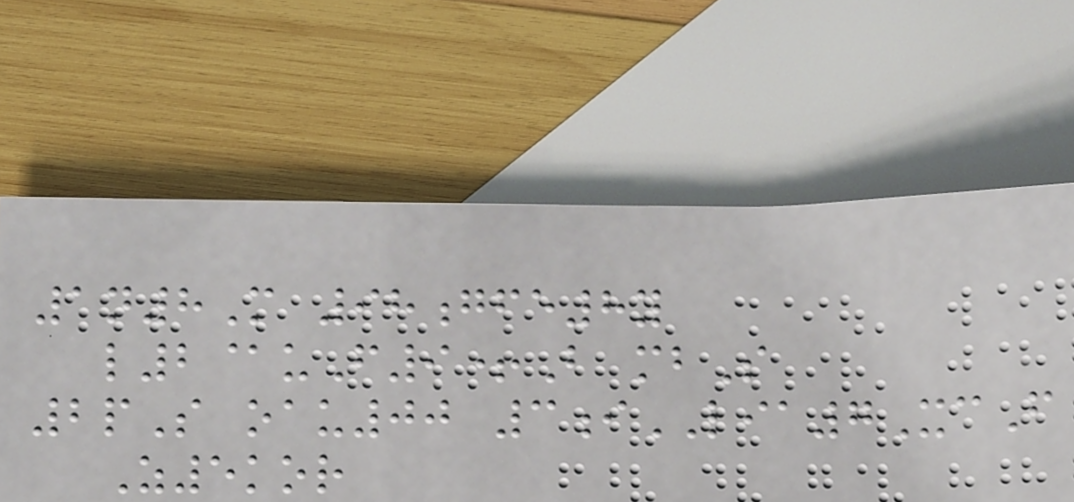1n8M 98gfe8y
l2@uF9+B mbS
2pS oau00 3iLIA7XcF
Z5kor
